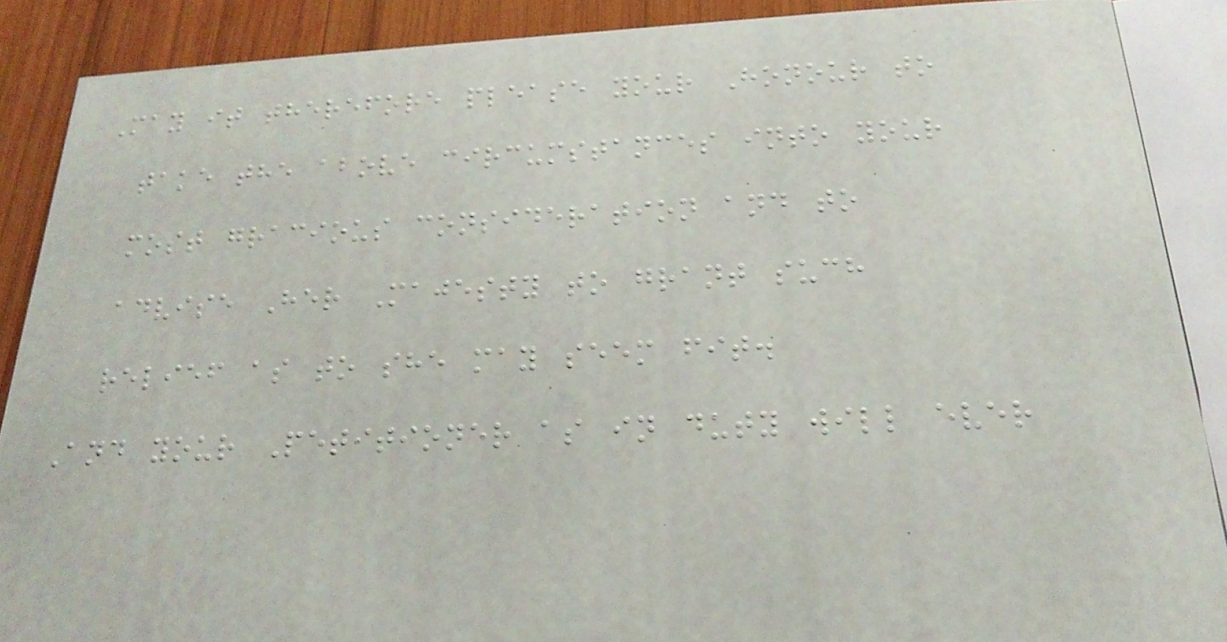May it therefore please your Honour to
take the above circumstances into your
most gracious consideration and to
advise Her Majesty to grant such
relief as to she may seem fit.
And your Petitioner as in duty will ever
